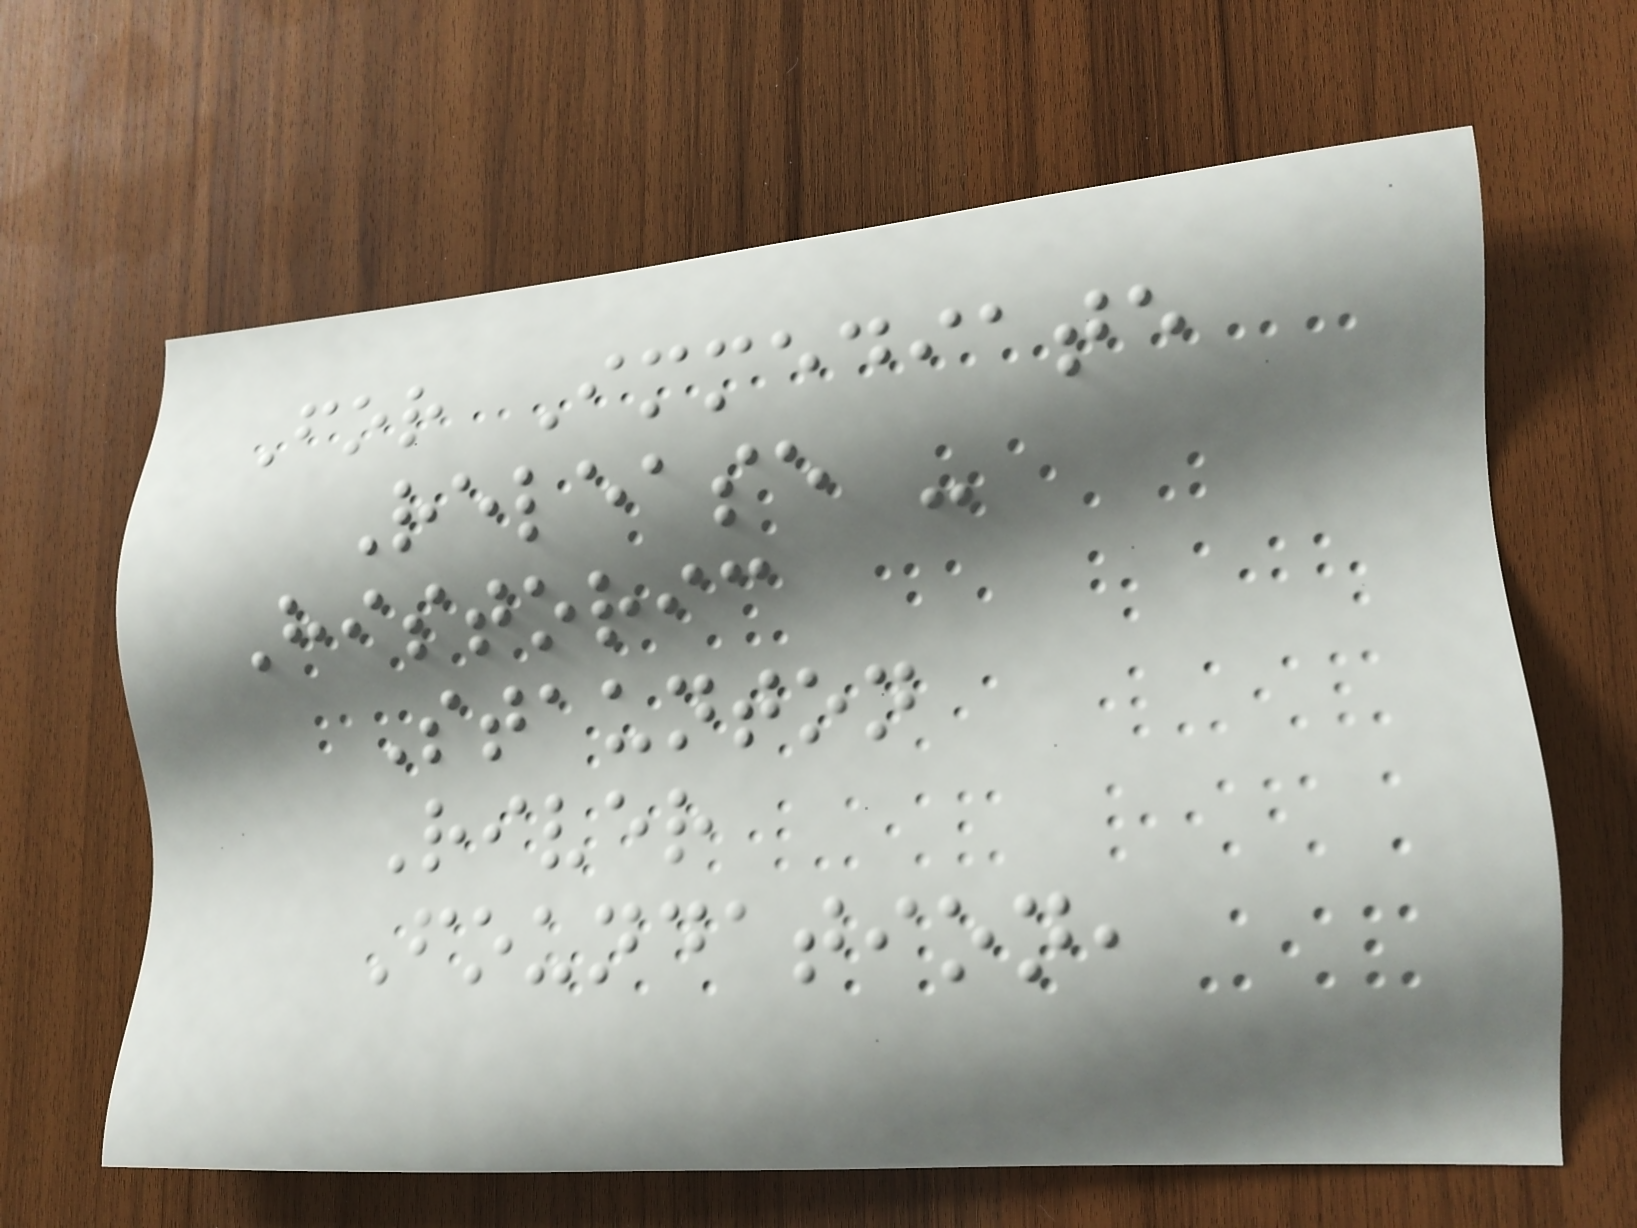For Immediate
Release -
Historic
Staunton
River
Foundation,
